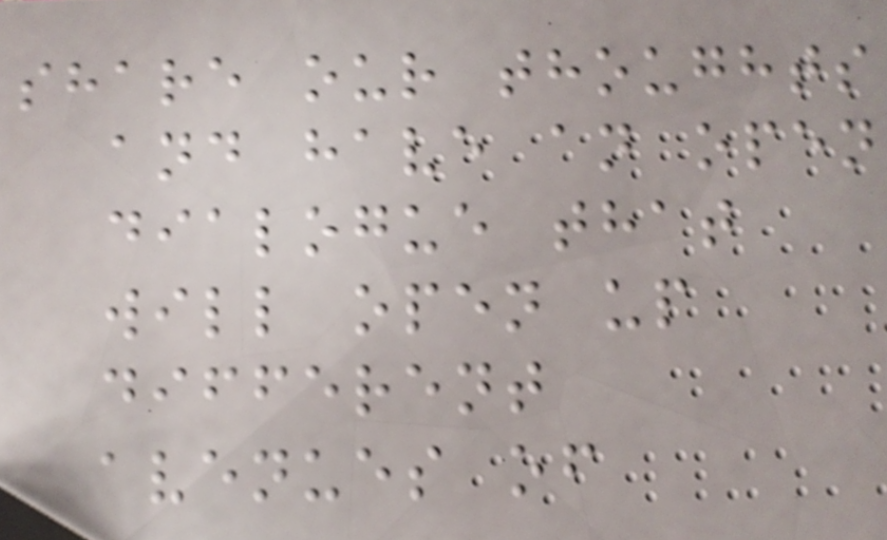share our thoughts
and have an open
dialogue that
will open up
different
avenues of
